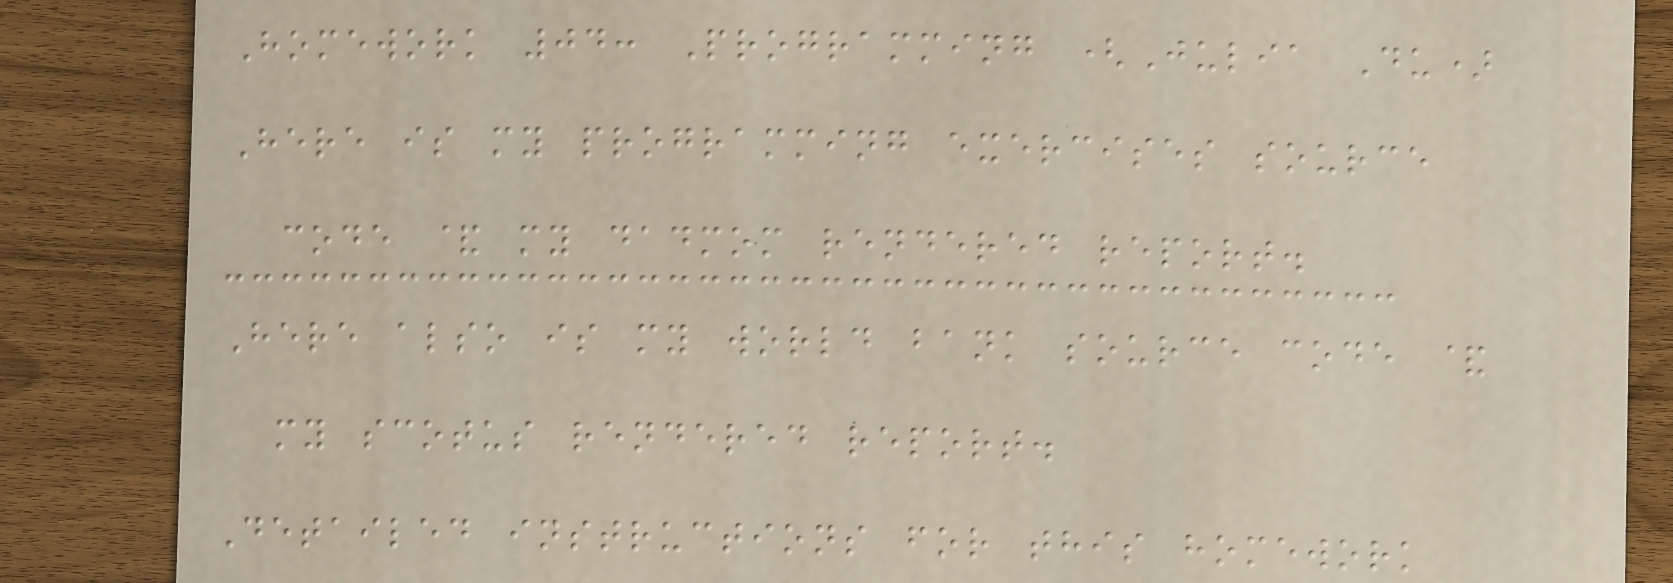Homework 04: Programming (Julia Du)
Here is my programming exercises source
code & my dadmom rendered report.
Here also is my world bank source code &
my scotus rendered report.
Detailed instructions for this homework
